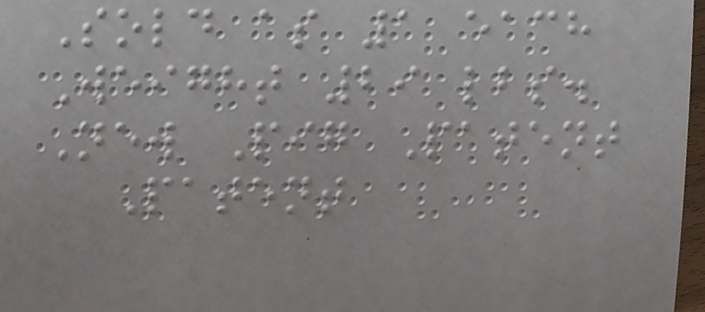Sold as 1 each
Weight 29 lbs.
New Pig Patent
Patent
